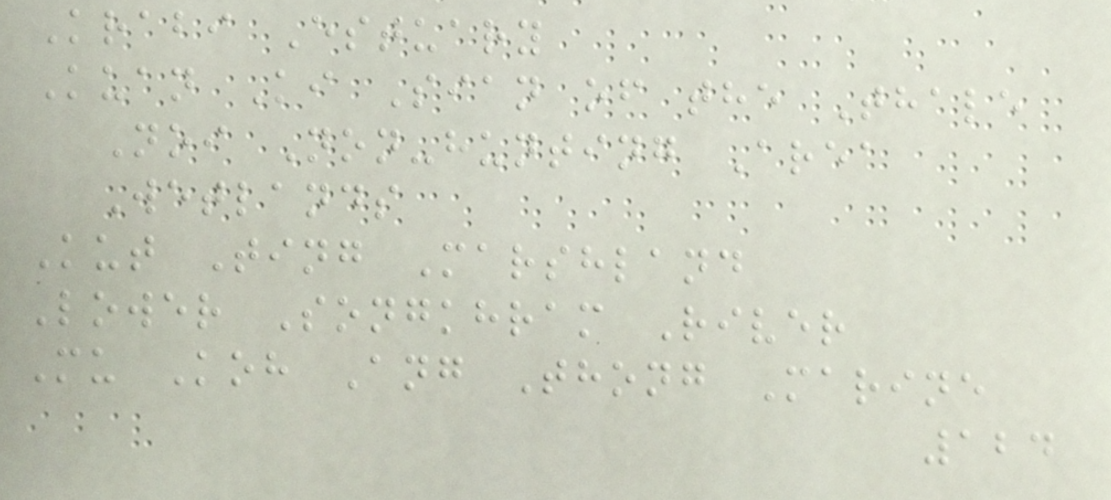Krabi Estuary
Kuan Ki Sian of the Thale
Noi Non-hunting Area
Wetlands
Kut Ting Marshland
Lower Songkhram River
Mu Koh Ang Thong Marine
124
